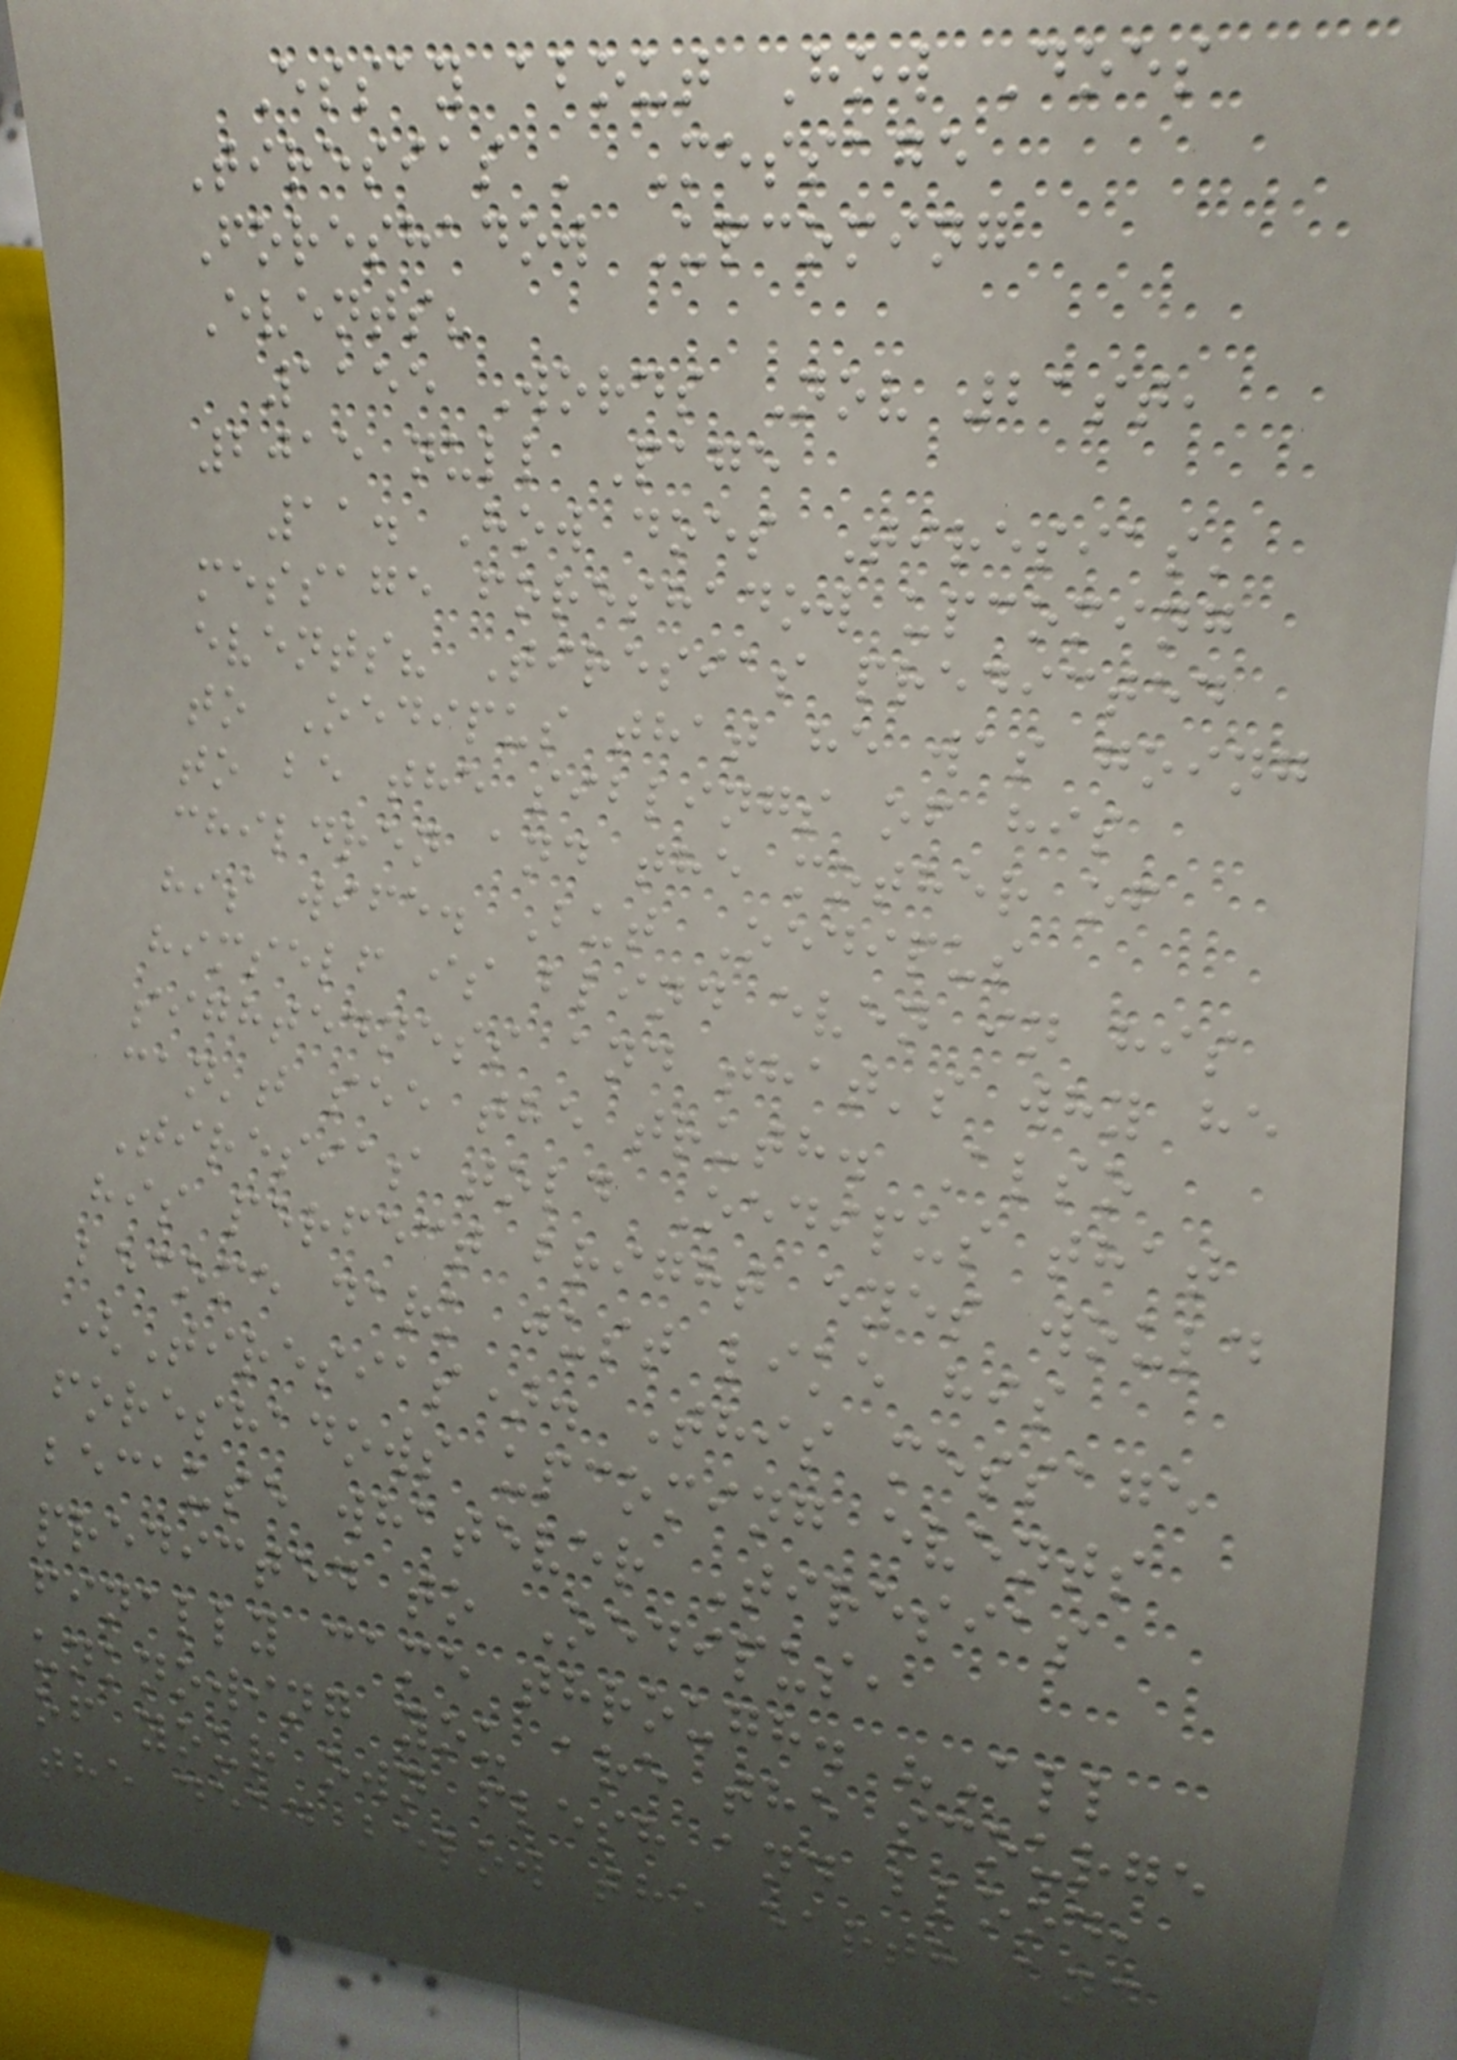Essay about How Does
Tiresias ' Message
Foreshadow Upcoming
Events?
1155 Words Nov 21st,
2015 null Page
11. How does Tiresias'
message foreshadow upcoming
events? Tiresias predicted
to Oedipus that he was going
to be the siblings of his
children and the mother of
his wife. But Oedipus
himself is blind even in his
sightedness and that's why he
can't see the truth. Also
Tiresias told Oedipus that
his perfect bright eyes would
become dark just like his
(Tiresias). This message
foreshadows upcoming events
because whatever Tiresias
predicted to Oedipus,
finally came through. "All
unknowing you are the scourge
of your own flesh and blood,
the dead below the earth and
